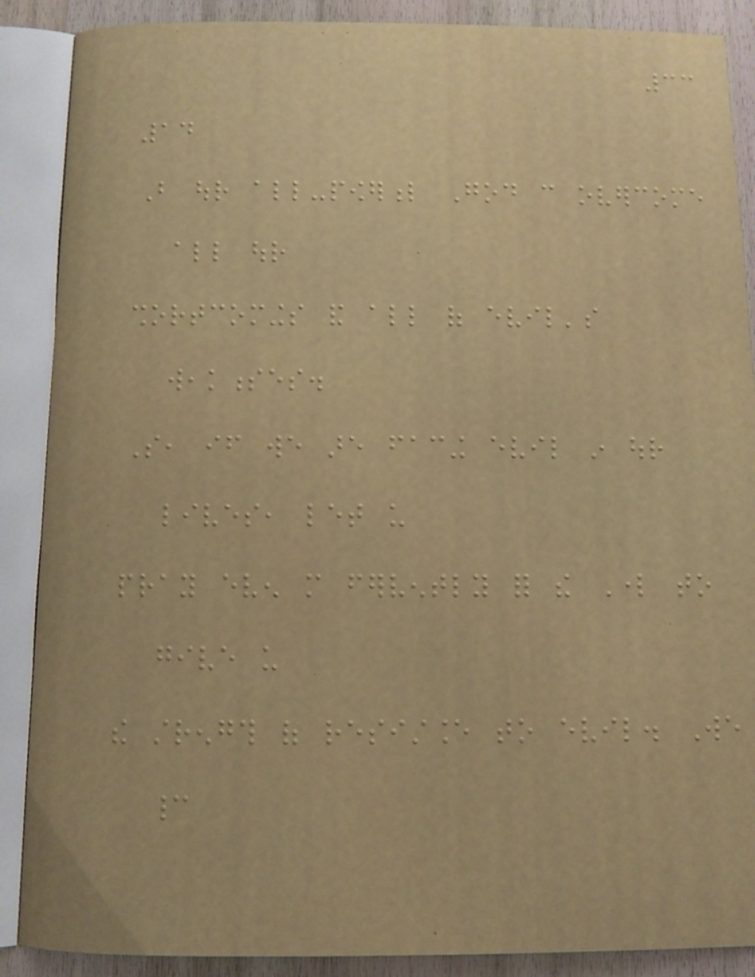33
14
But our all-powerful God can overcome
all our
shortcomings and all of evil's
weaknesses.
So, if we are facing evil in our
lives, let us
pray even more fervently for the Lord to
give us
the strength of resistance to evil. We
cannot
